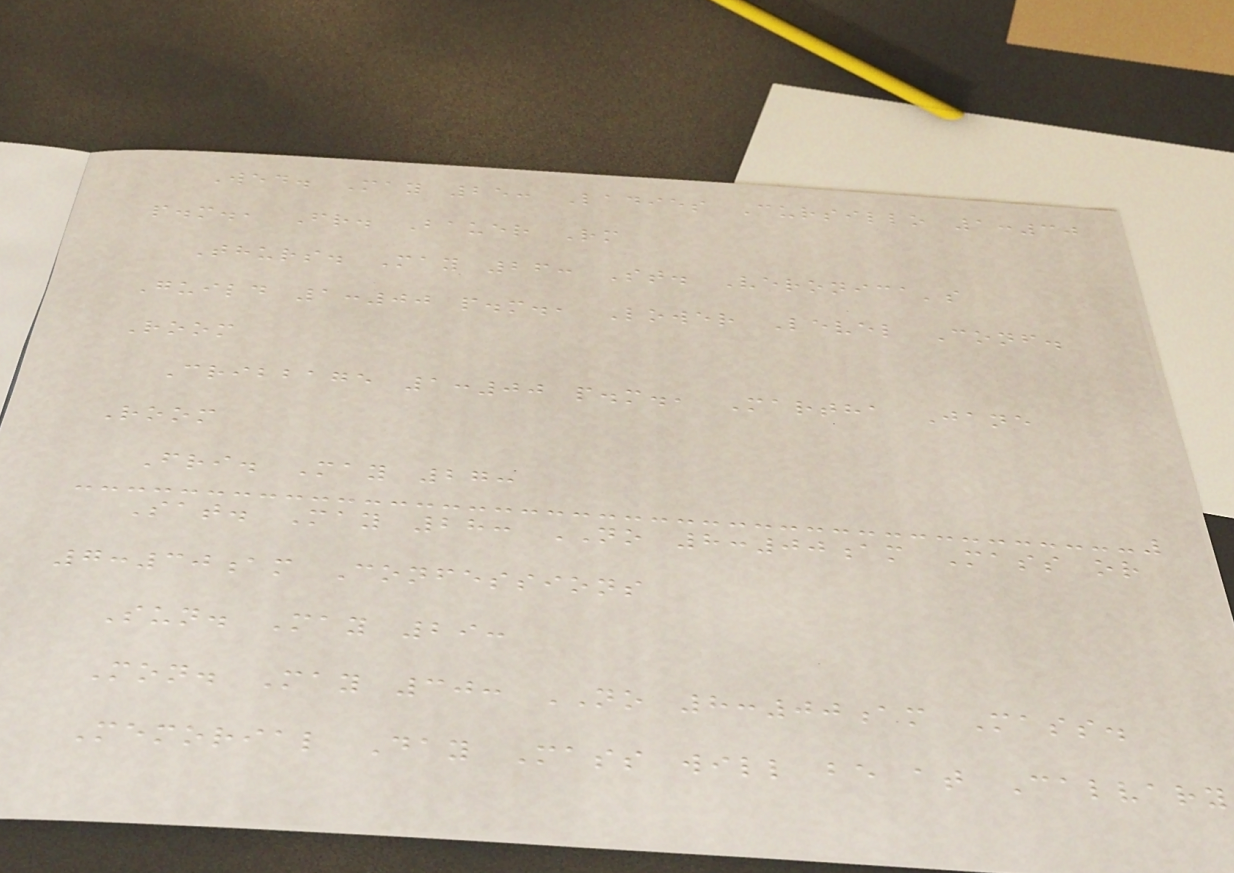Wed. May 25: Ladies Cursillo 1:30
p.m., Fr. Bauer Rm
Thurs. May 26: St. Veronica's
Guild 1:00 p.m., Lower Level Conf.
Room
Cribbage 1:00 p.m., Martha Jane
Room
Fri. May 27:
Sat. May 28: NO 8:00am Mass or
7:30am Confessions
Sun. May 29:
Mon. May 30: NO 8:00am Mass.
Memorial Day Mass will be at Calvary
